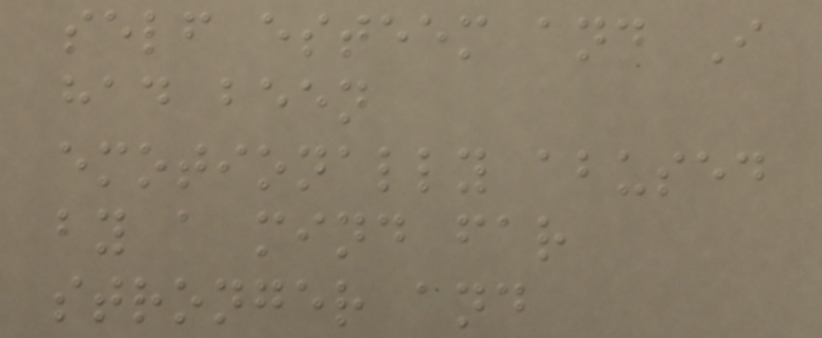self esteem and I
had been
emotionally abused
by a mind far
stronger and
